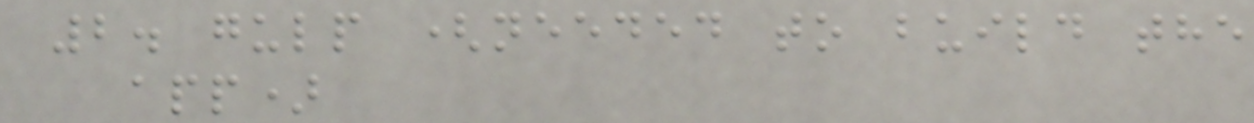2. gulp (needed to build the
app)
